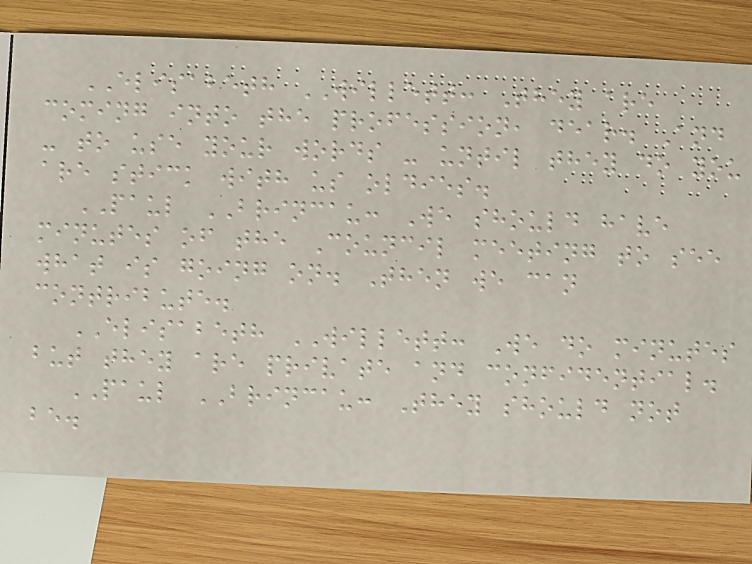ELISABETH WILLETT: They are
coming into the profession, dear. And
- to use your words - until they do you
are stick with us oldies.
PAUL BRINCAU: We should have
minutes of the Council meeting to see
what is going on. Then we can
contribute.
ELISABETH WILLETT: We do minutes
but they are private and confidential.
PAUL BRINCAU: They should not
be.
